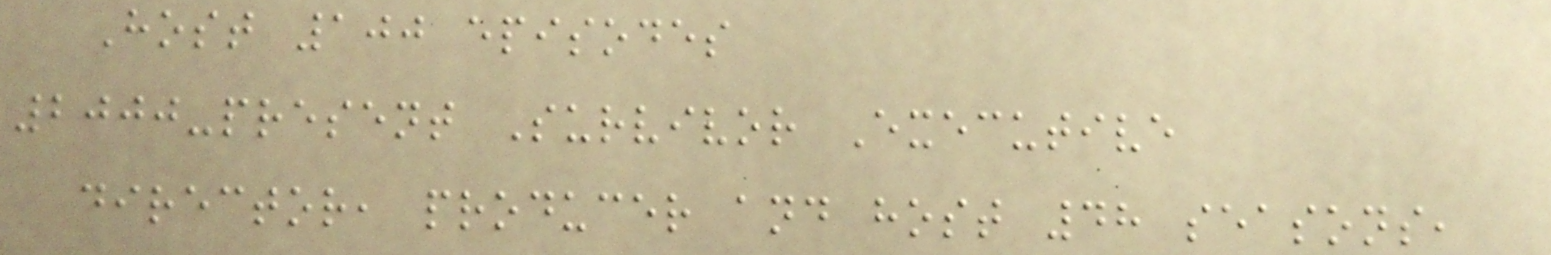Host 100 episodes
2000-present Survivor Executive
director, producer and host 48 seasons,
